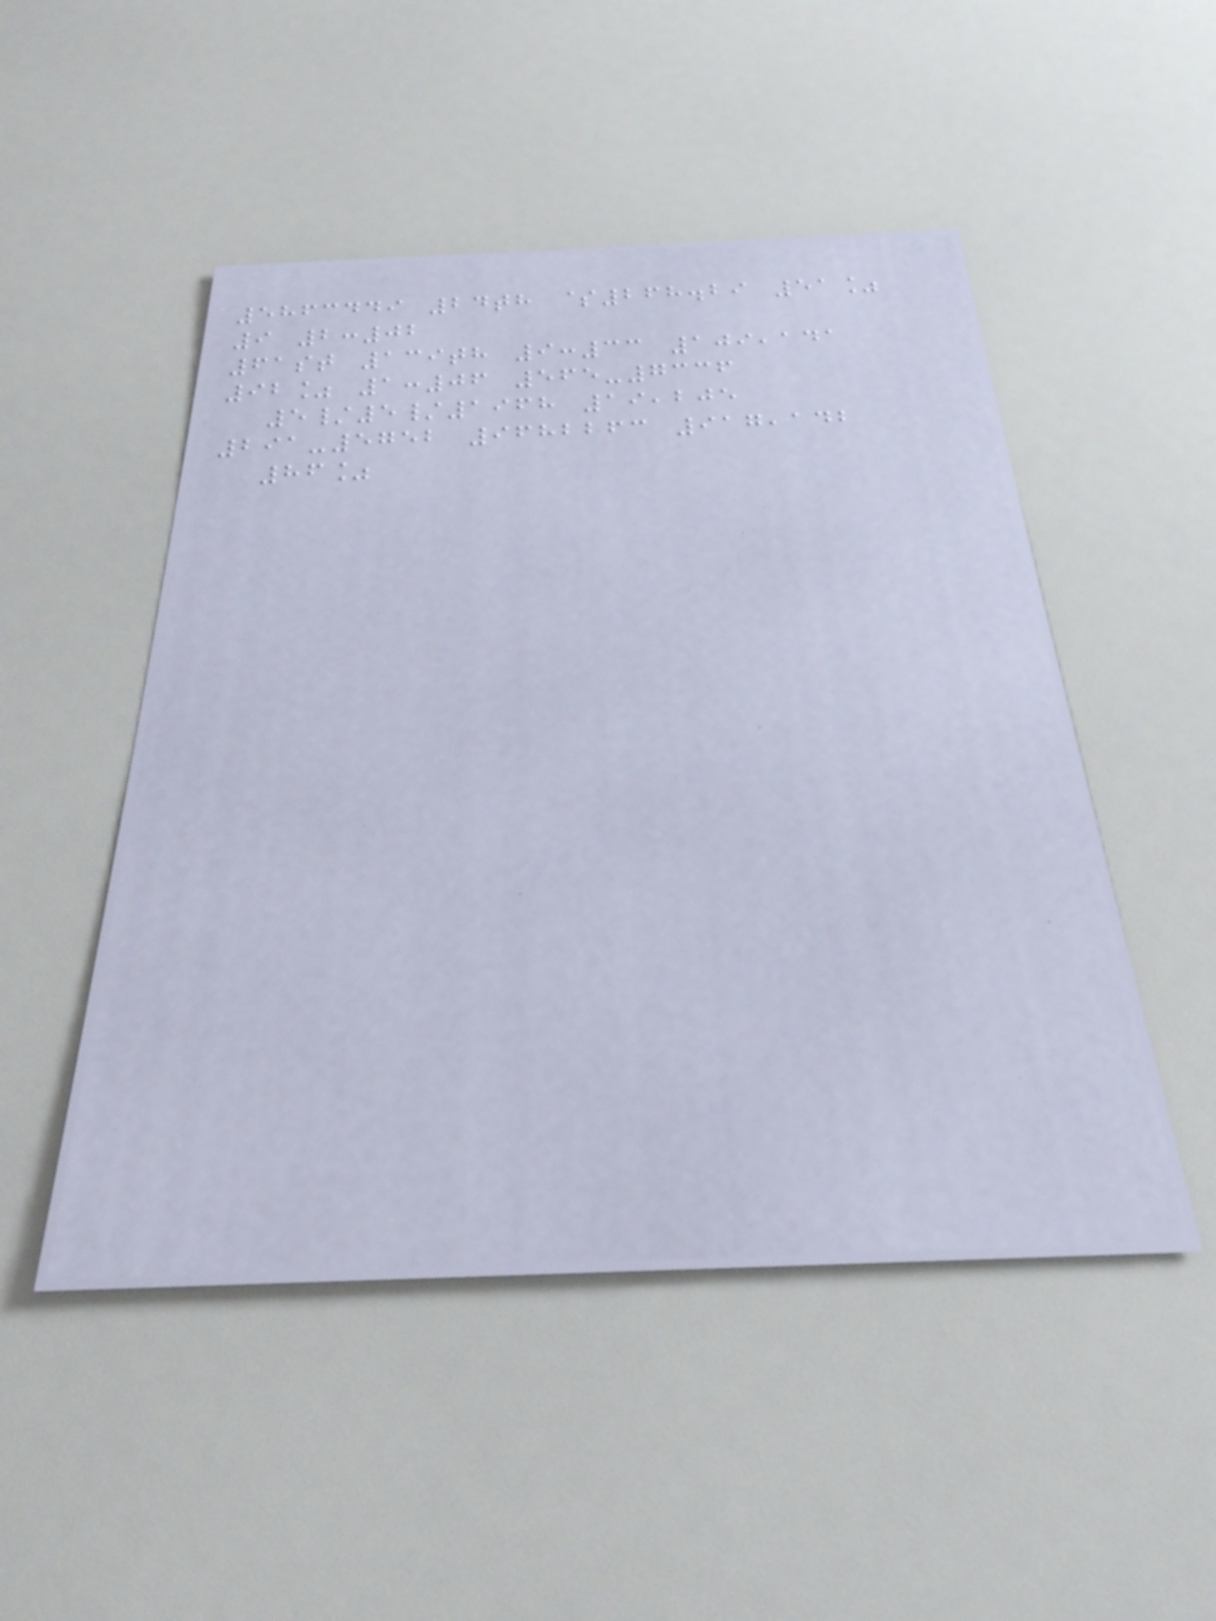5863449 24th $268.29 51%
9 2:02
61st 139th 9:33 109,141
92% 1:06 565-7336
5/5/1968 19,205
291-5752 9682263 917,142
86%
